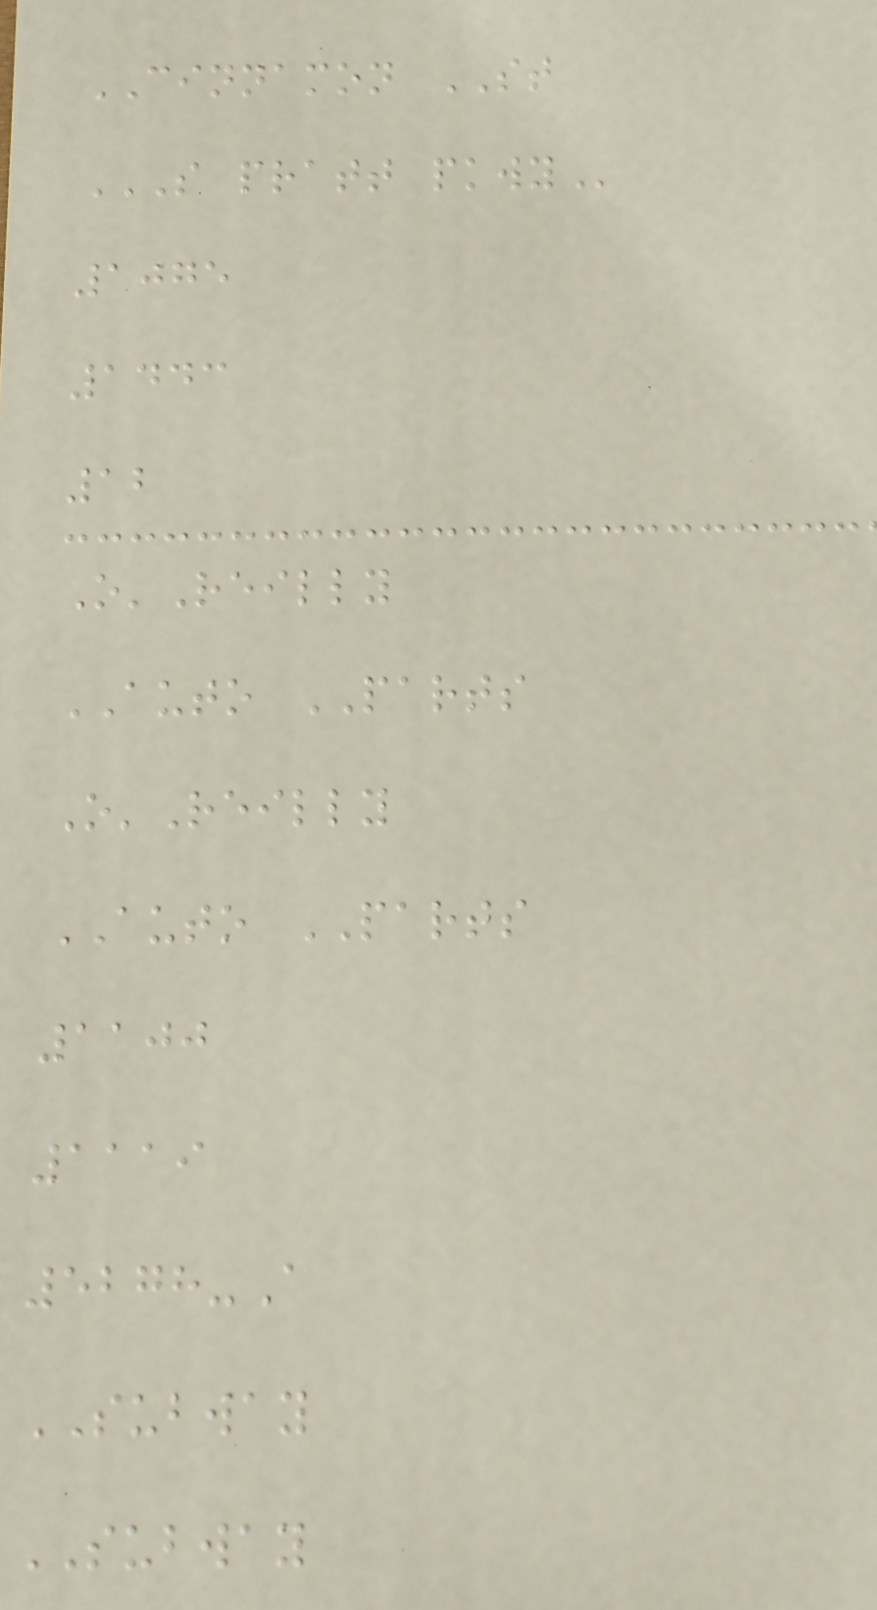CINNAMON ST
S PRATT PKWY
1075
1443
12
O'Reilly
AUTO PARTS
O'Reilly
AUTO PARTS
1100
1119
5278-A
SUBWAY
SUBWAY
